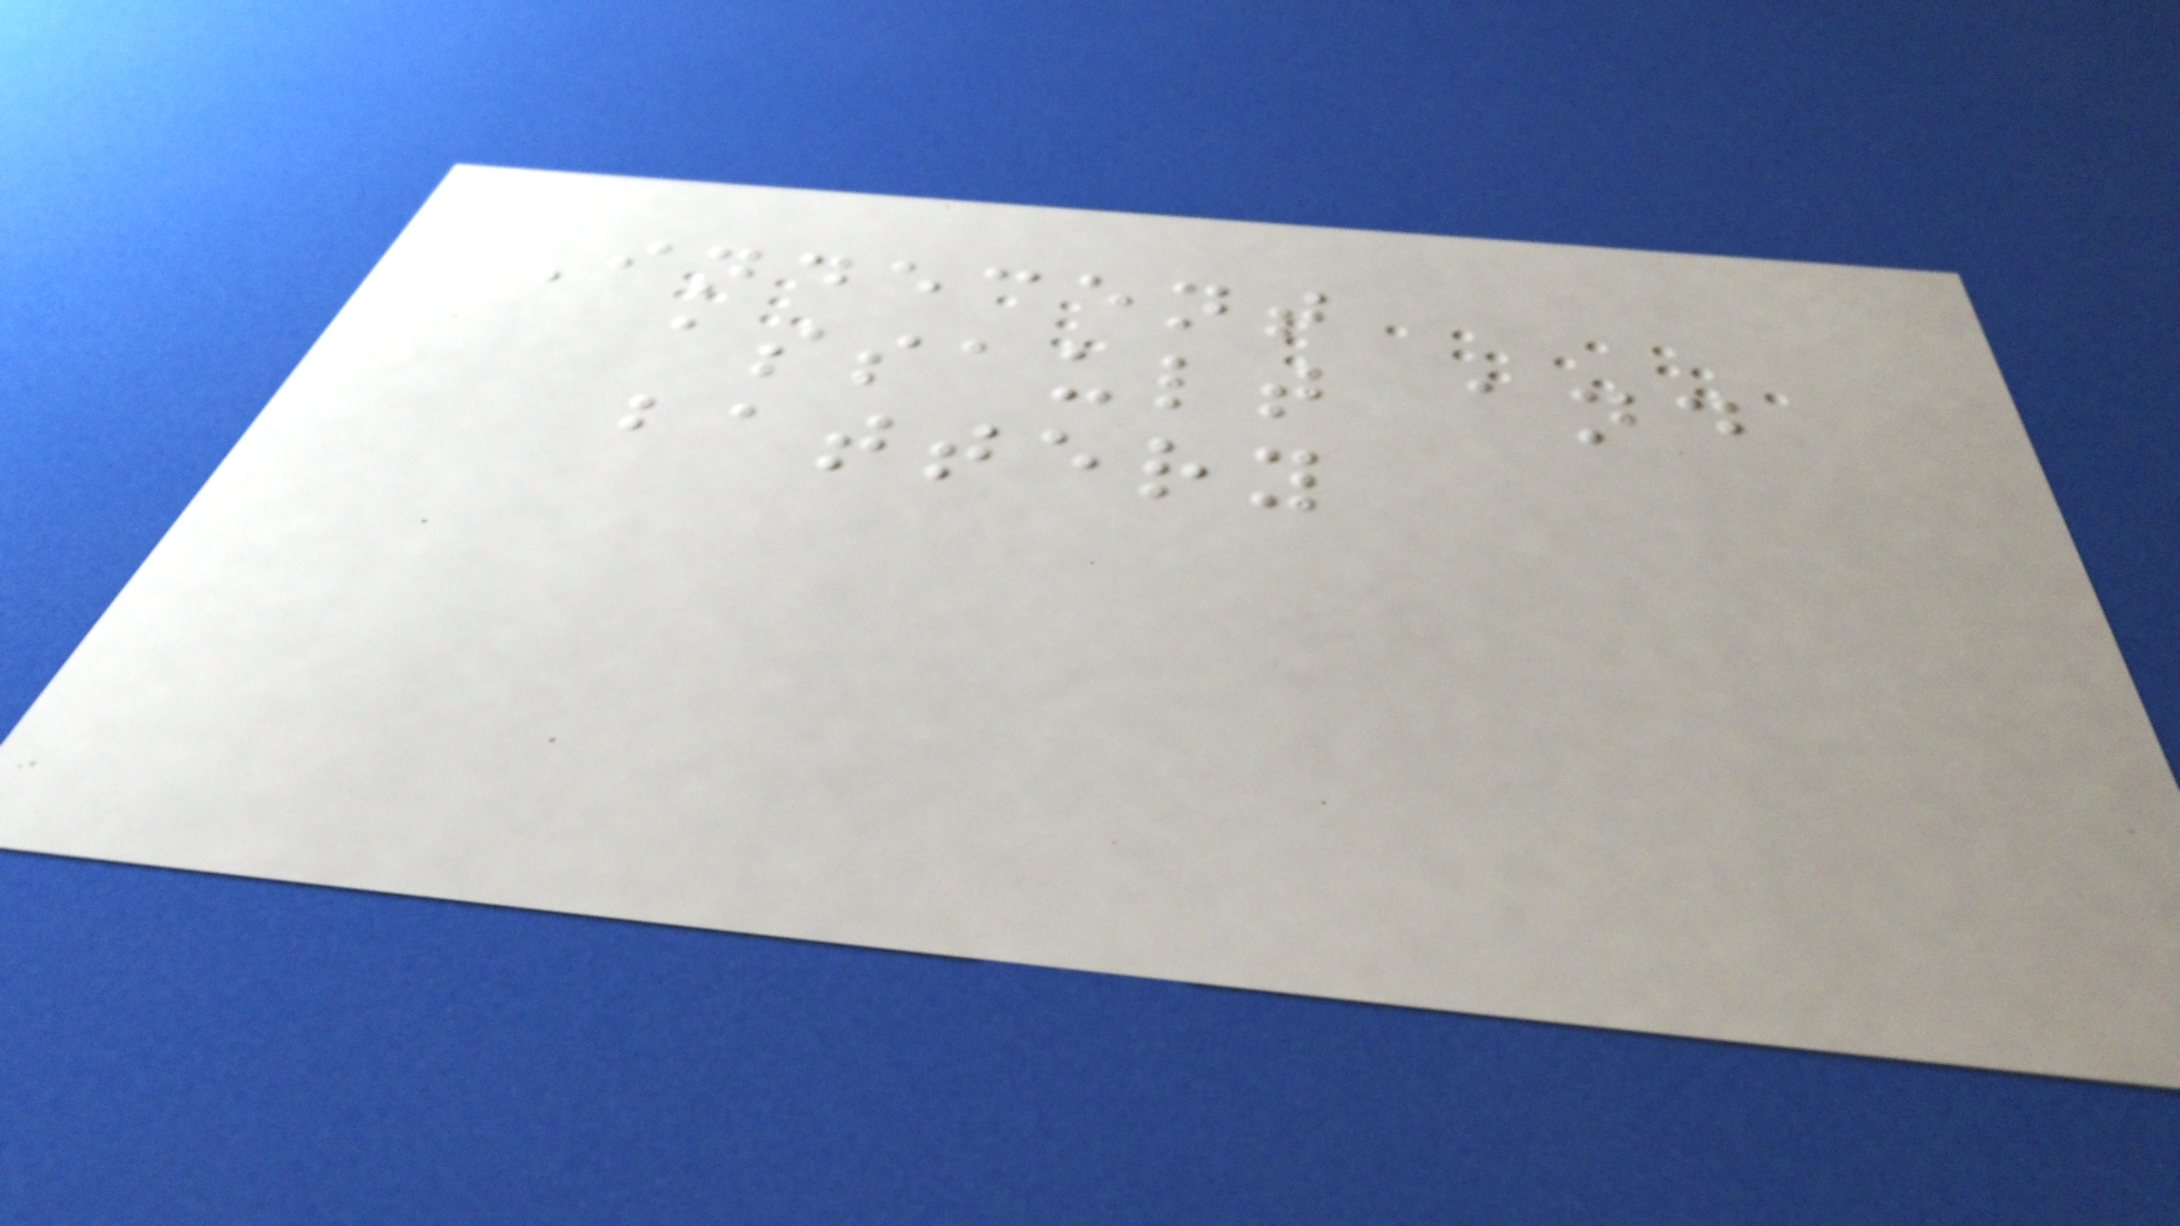Indecent
assault and
battery
